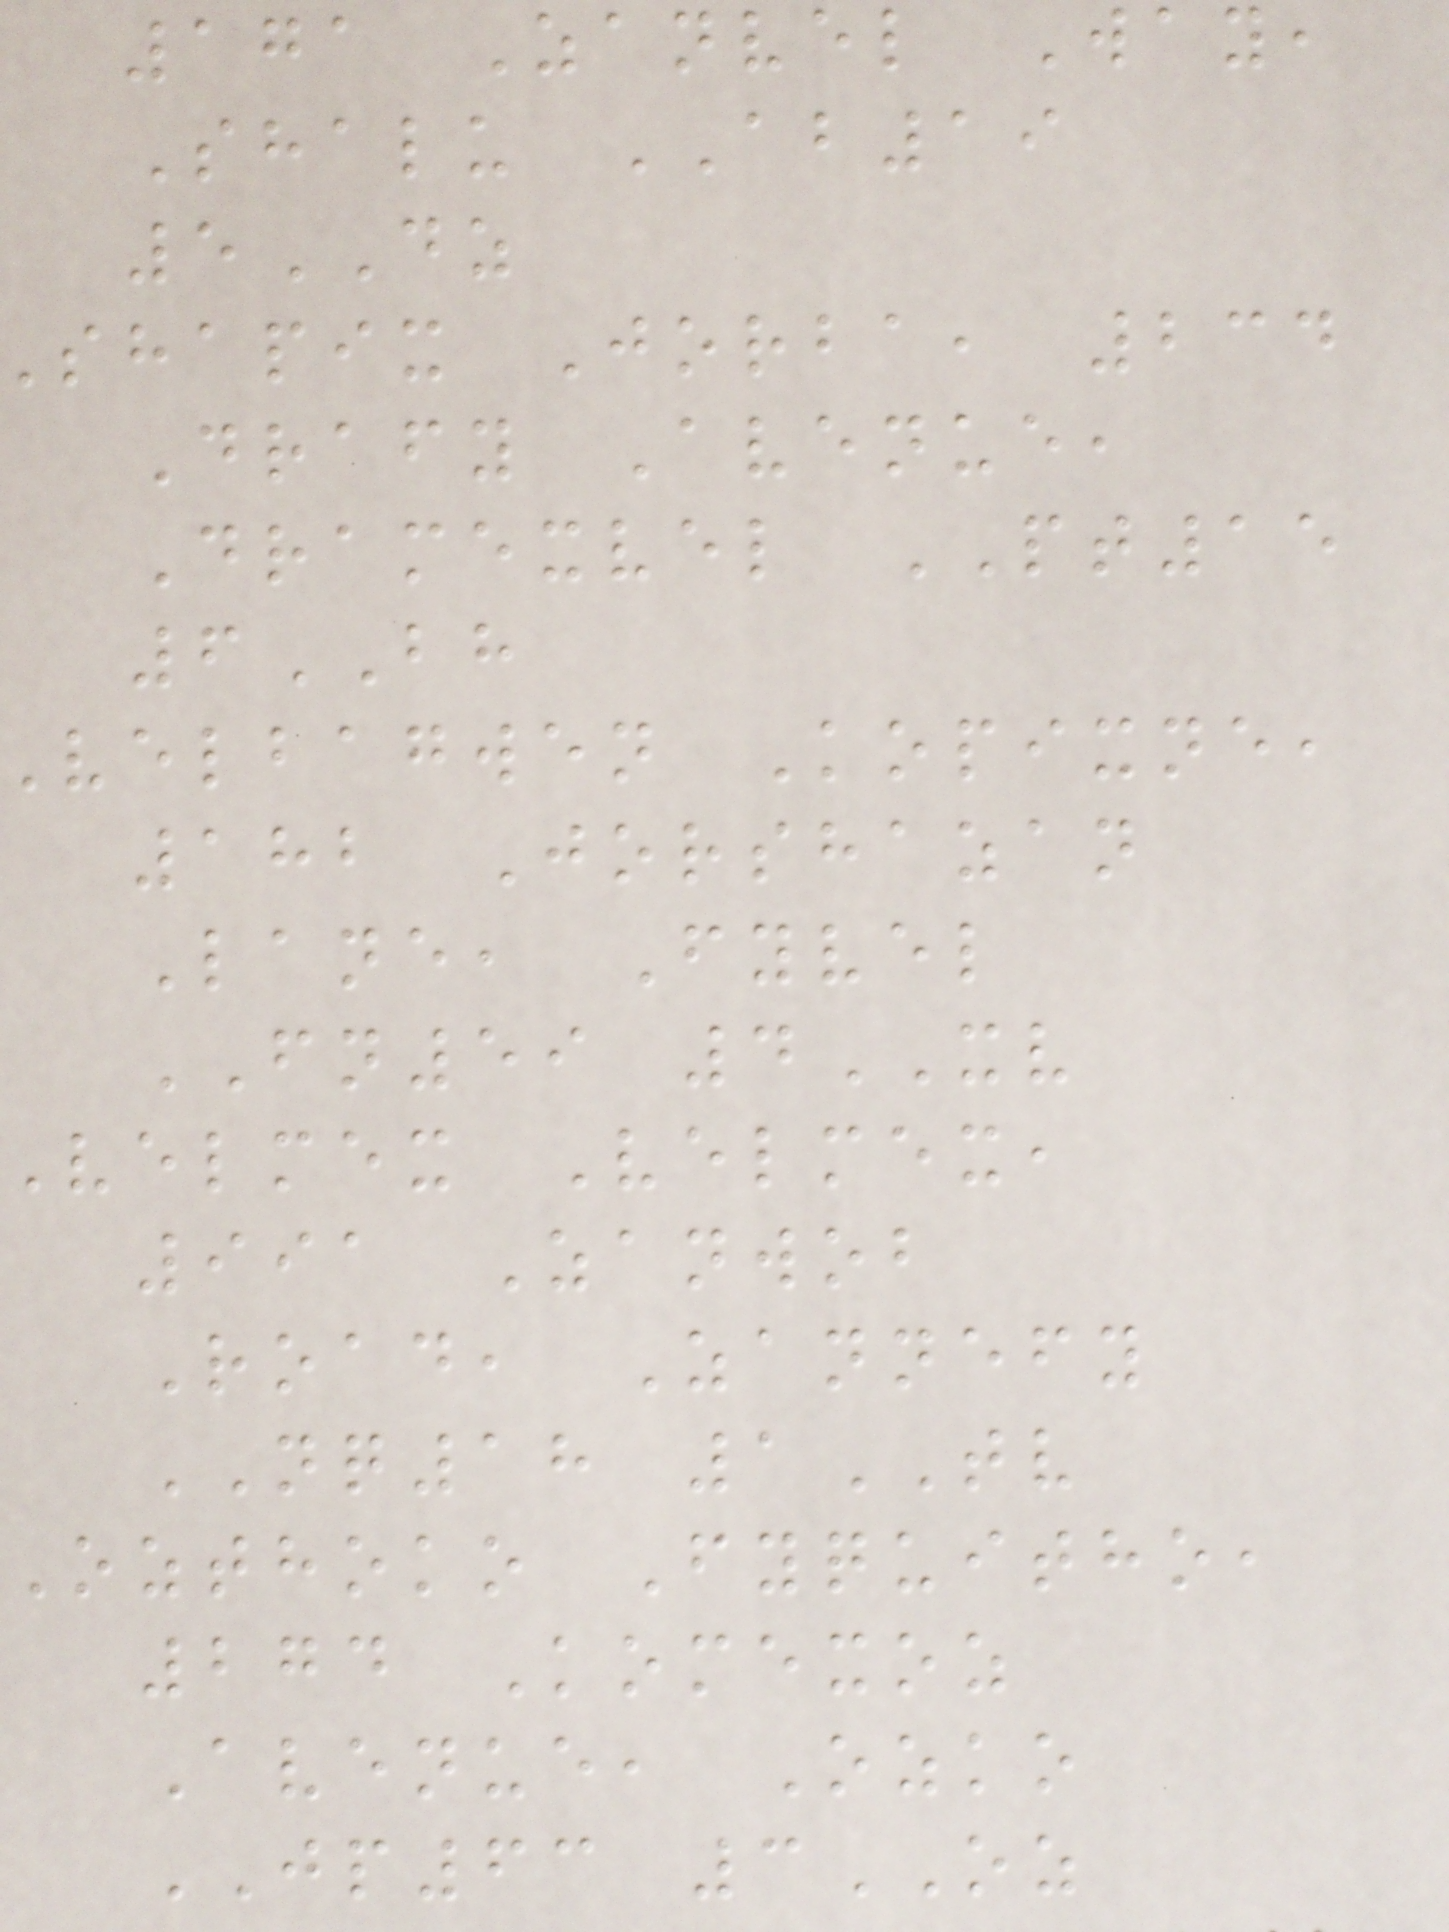171 Zanvel Way,
Shalu AB19
5DZ
shapix Jorba, 234
Drafy Avenue,
Dramexvel PT15
6BH
velbagwen Kopixne,
182 Jorshazan
Lane, Fyvel
FN59 4XV
velmex Velmex,
991 Zanwob
Road, Zannefy
NQ18 1TV
Ozthoko Fyquitho,
274 Komexoz
Avenue, Ozko
JP63 3OZ
